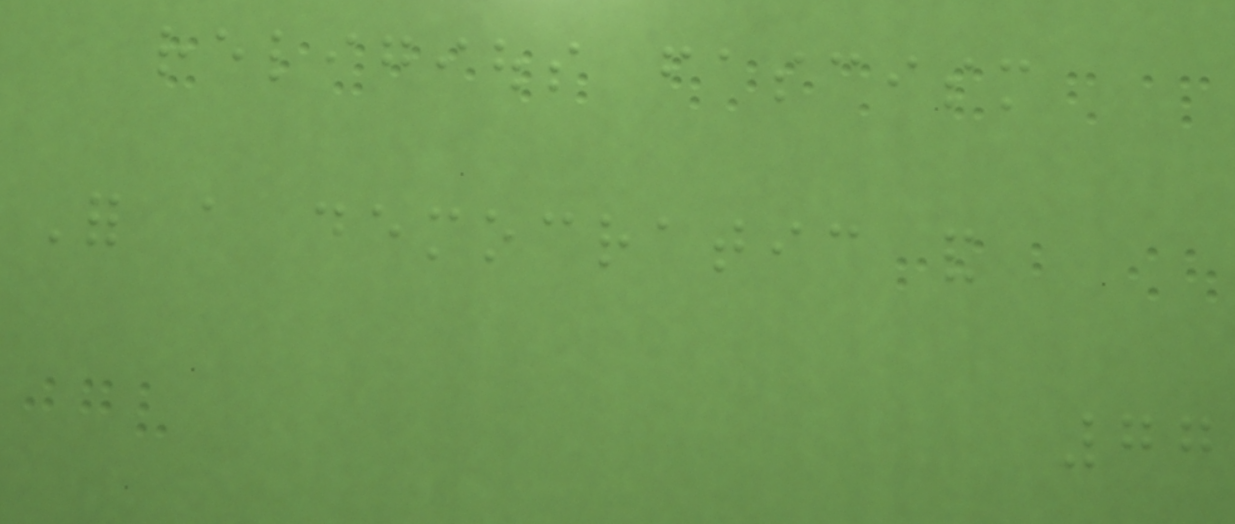religious fascism
For a democratic and
77
